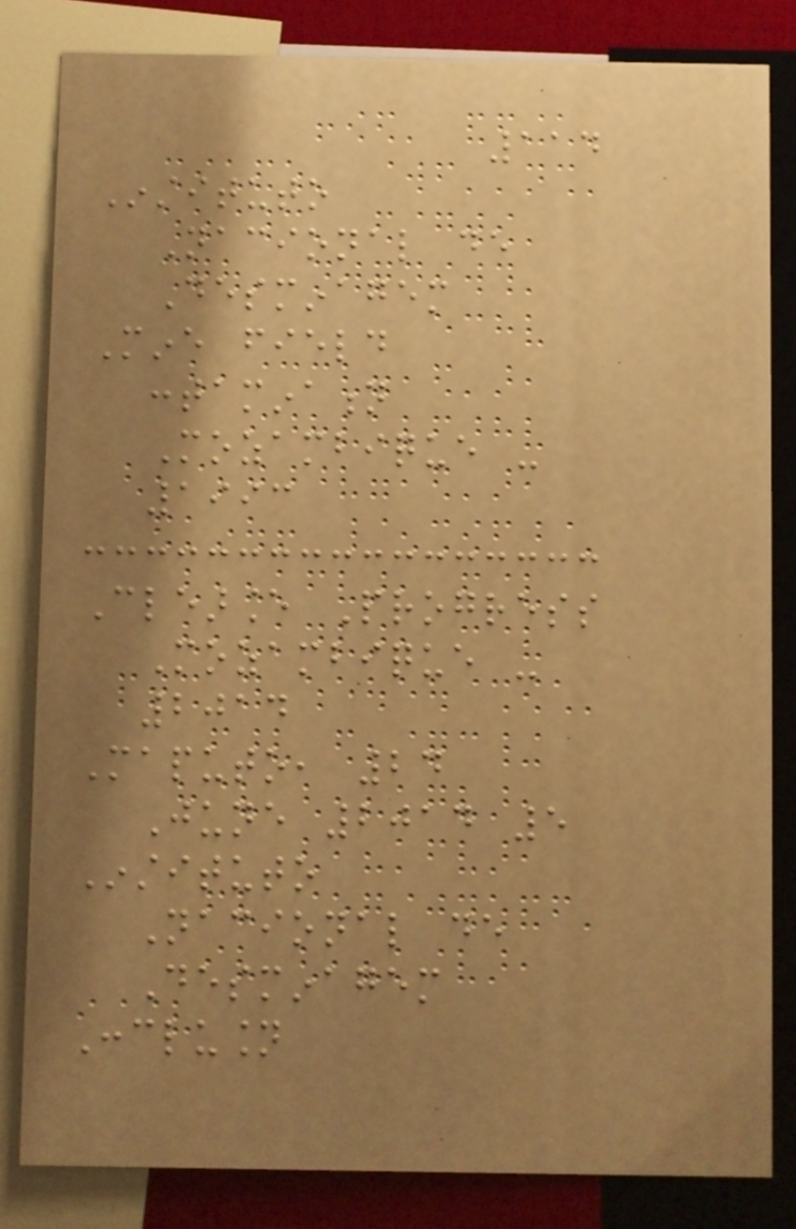114
Instituto
Nacional de
Desminagem
Mine field
contamination
Mozambique -
1993
Clearance Progress
Mozambique -
2014
Maputo, 24
June 2014 5
Instituto
Nacional de
Desminagem
Conclusion
